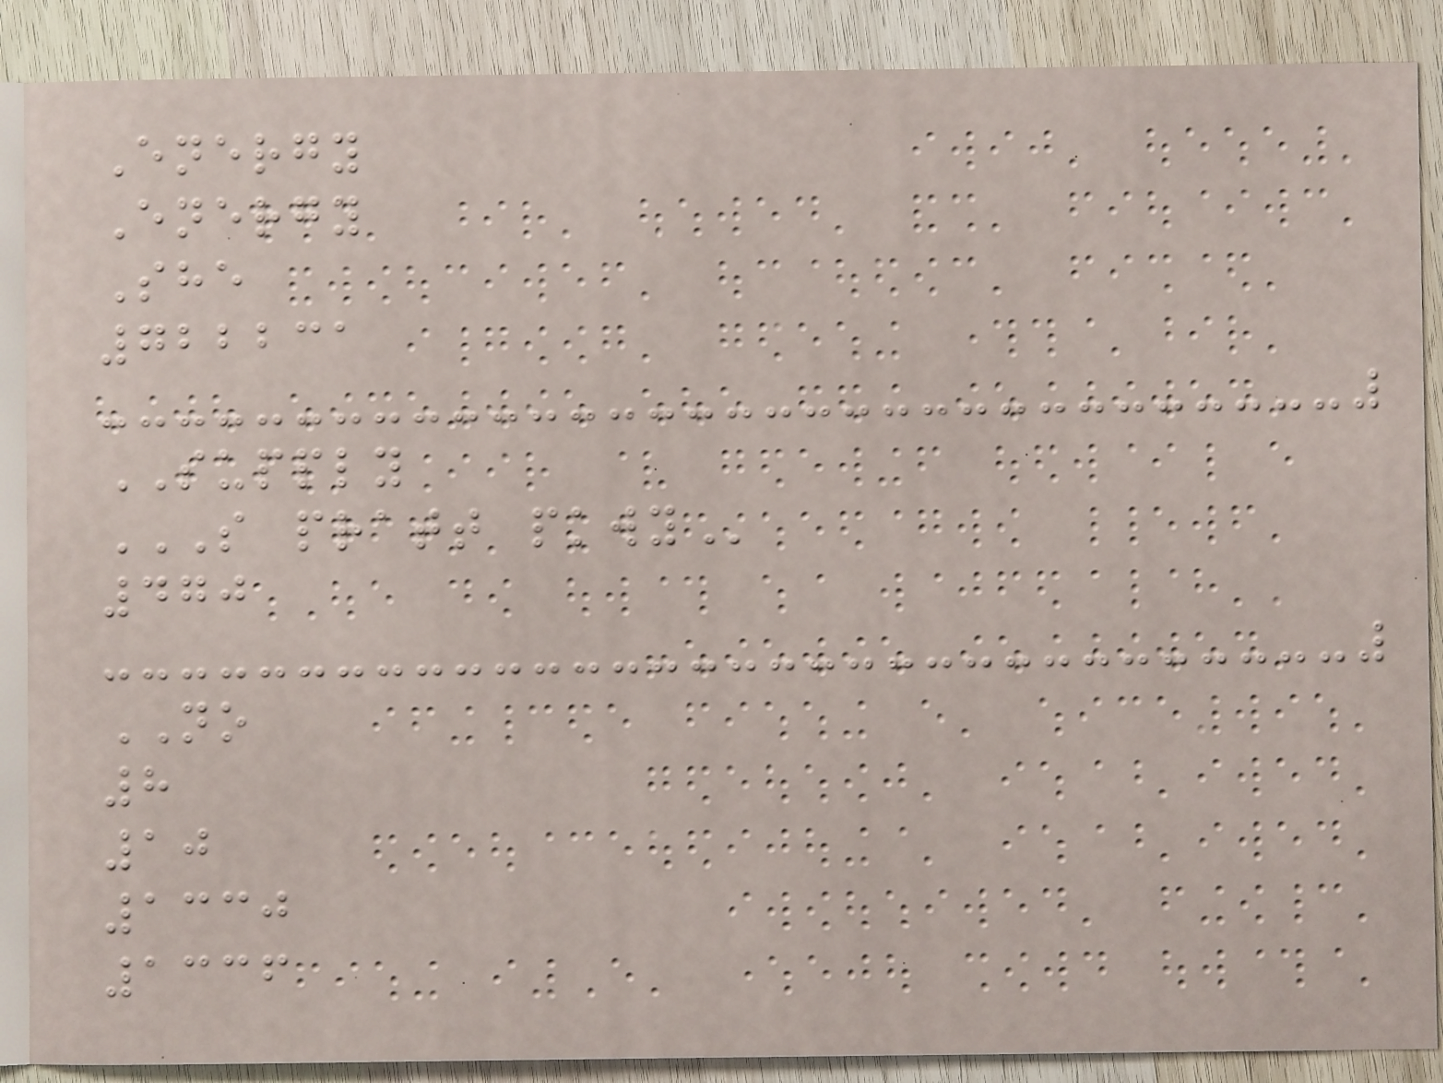Energy
Energy
She
722231
SUPPLY
S PRATT PKWY
470
NO
8
10
1330
1336
